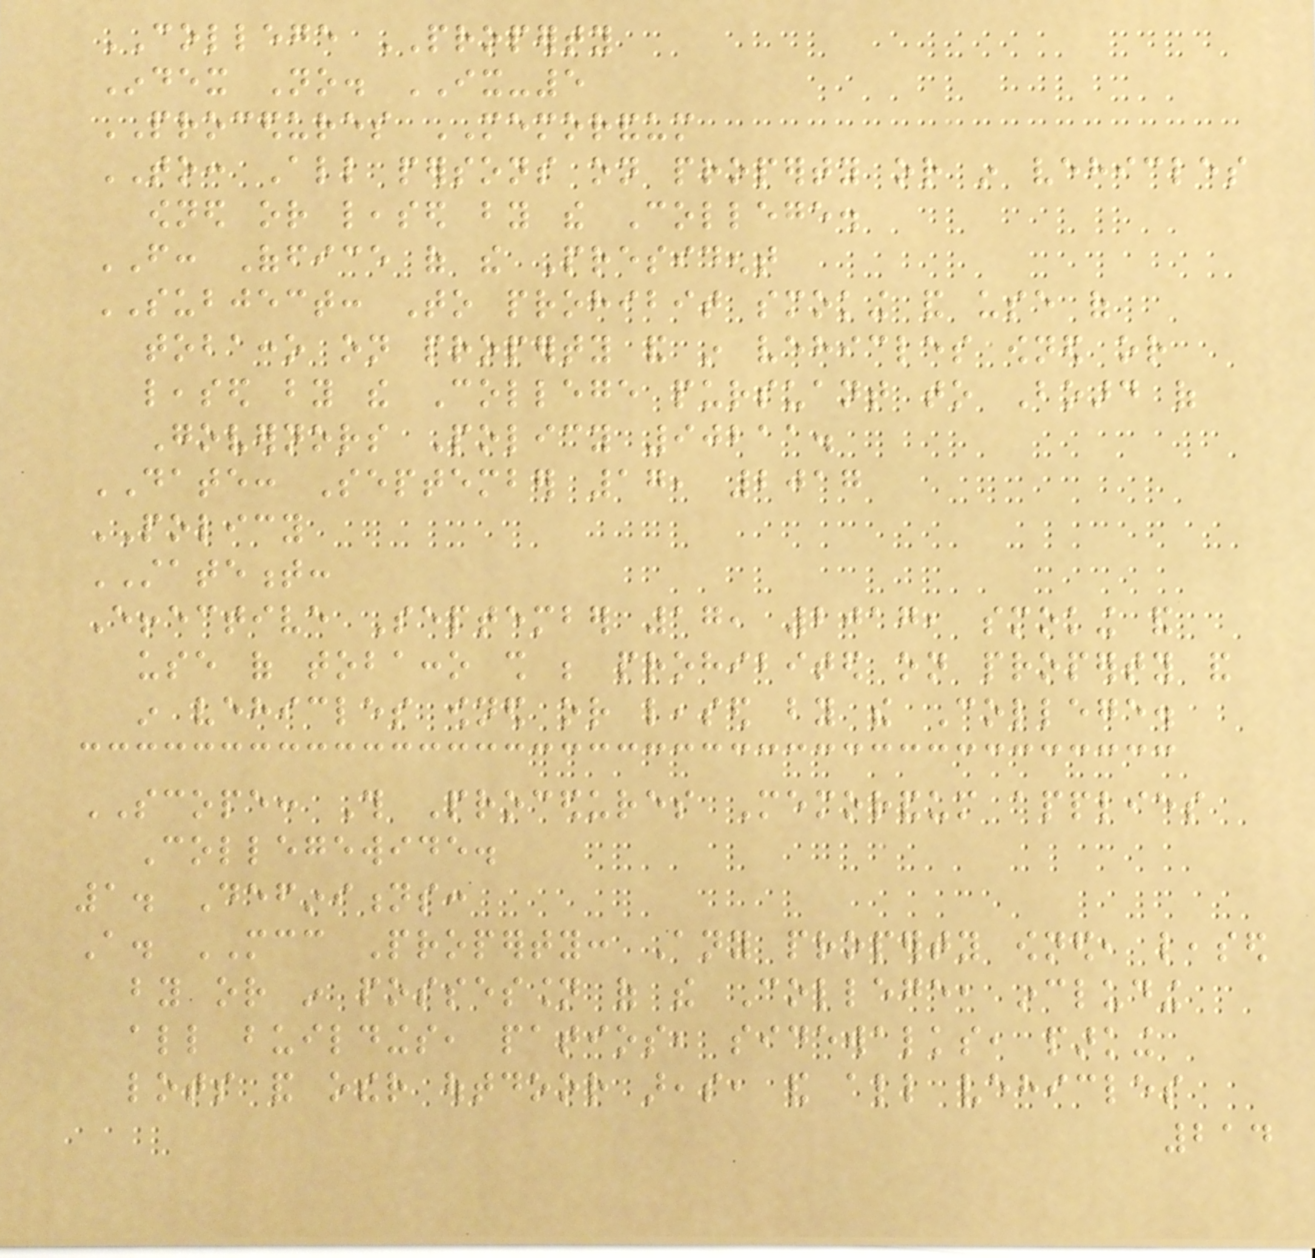COLLEGE PROPERTY
Index No. IX-5
PROCEDURES MEMORANDUM
TO: All persons on property or in vehicles
owned or leased by the College.
FROM: Office of the President
SUBJECT: To prohibit smoking and use of
tobacco on property and in vehicles owned or
leased by the College pursuant to Board of
Governors Policy 90211.
DATE: September 17, 2017
POLICY
STATEMENT:
Effective September 17, 2017, smoking and
use of tobacco shall be prohibited on property and
in vehicles owned or leased by the College.
SCOPE: This Procedures Memorandum applies
Collegewide.
1. Definitions:
A. MCC Property: Any property owned, leased
by or in possession of the College, including
all buildings, patios, sidewalks, parking
lots and other outdoor areas, and all vehicles
214
